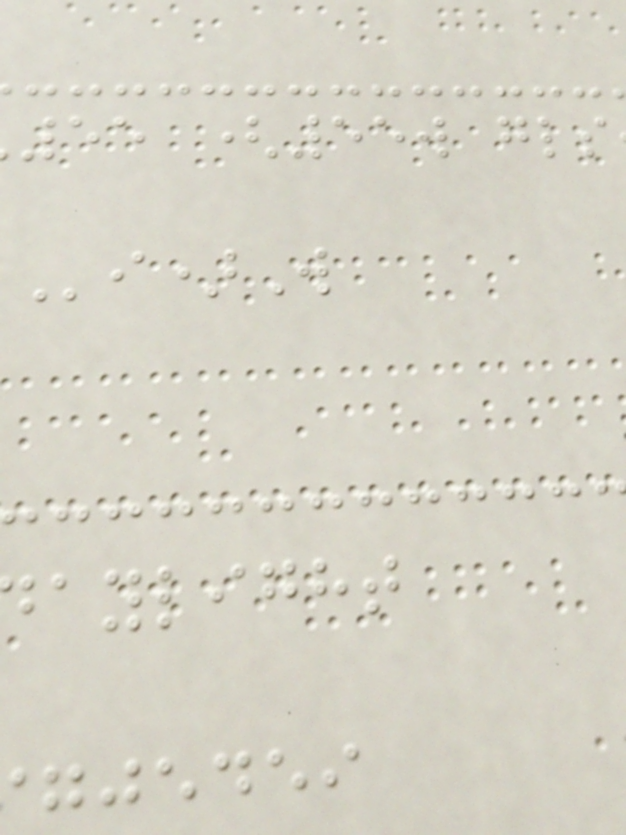55 (55w
i)W
aylight
jedei
